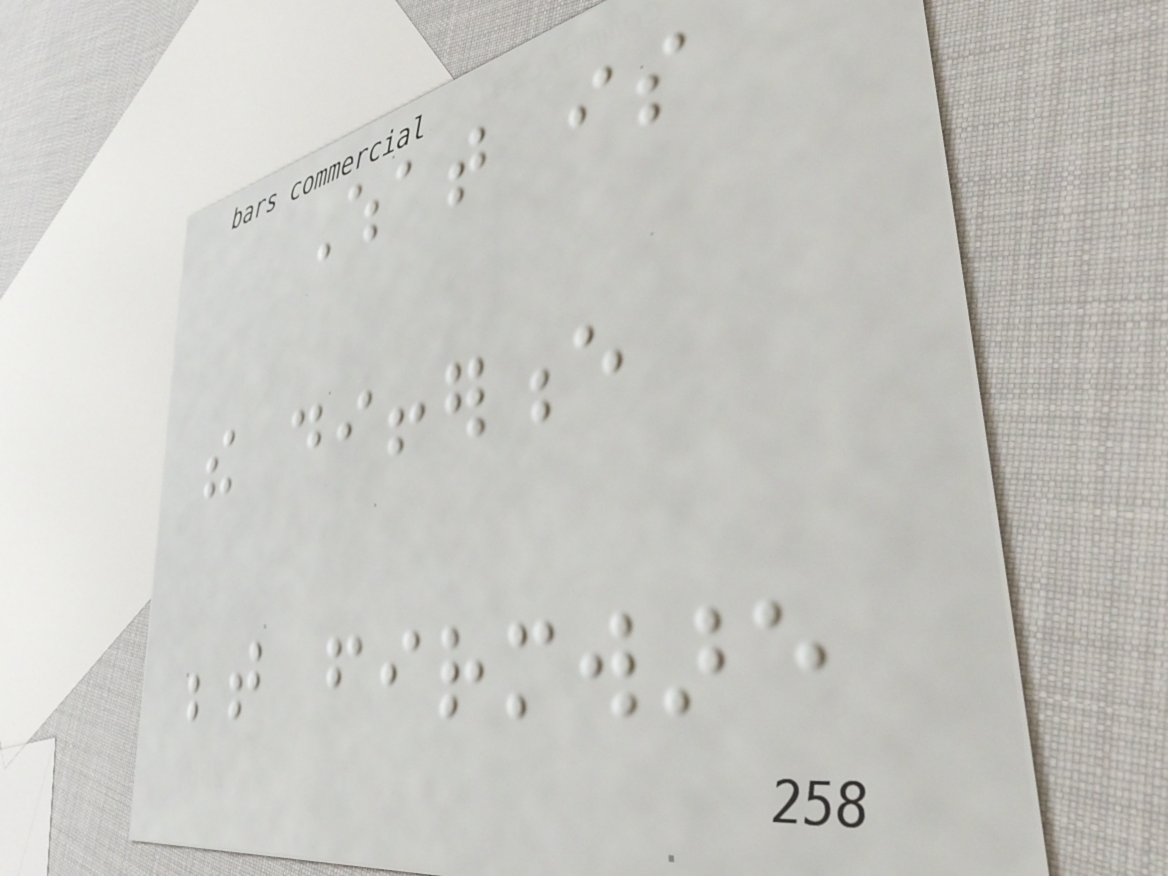What is
the difference
between firmware
